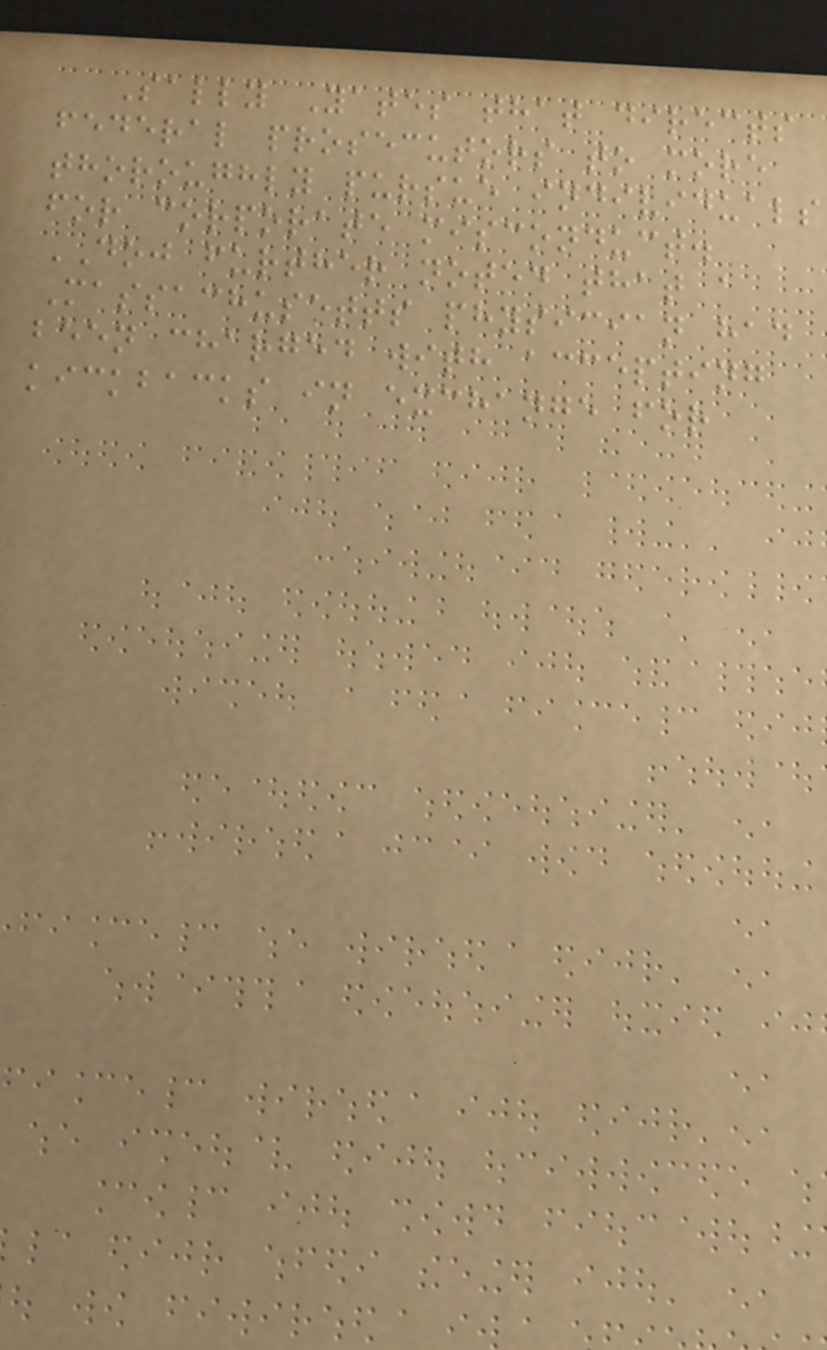Sally Yates that directs
federal prosecutors to more
thoroughly pursue individuals
for corporate misconduct.
DOJ further noted that a
Massachusetts physician had
been charged with accepting
kickbacks in exchange for
